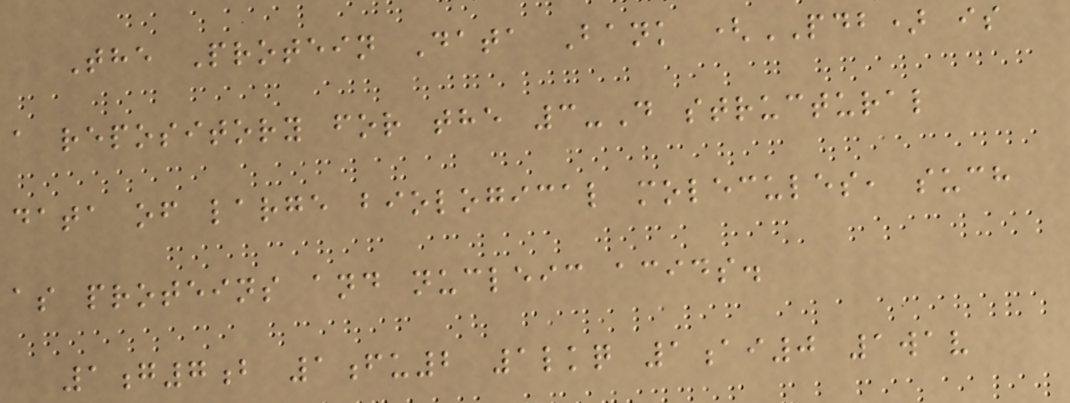The Protein Data Bank (PDB) is
a repository for the 3-D structural
data of large biological molecules, such
as proteins and nucleic acids.
1g7b 1fu2 1lkq 1ai0 1wav
